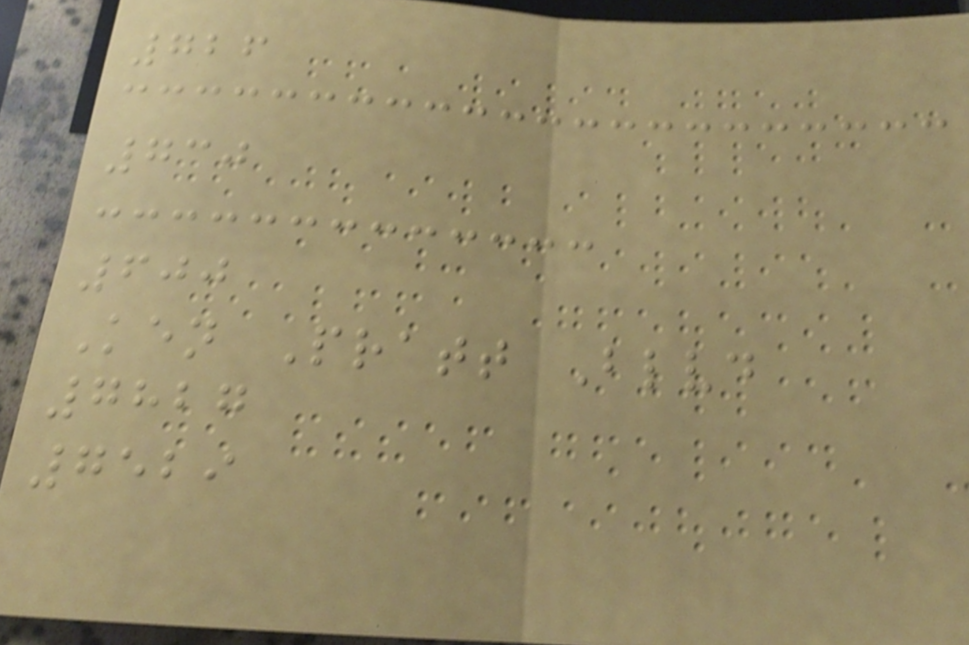726
730
600
Ken Pratt Blvd
7827
7529
